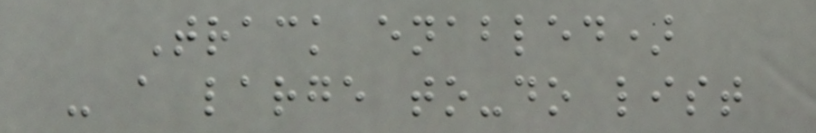Track enabled)
- a large to-do list
